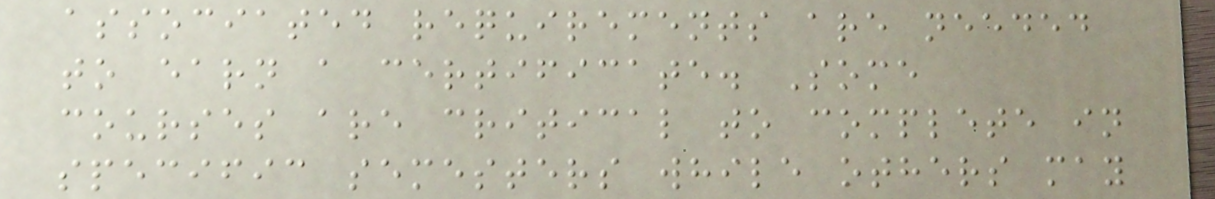associated requirements are needed
to earn a certificate. Some
courses are critical to complete in
specific semesters while others may
